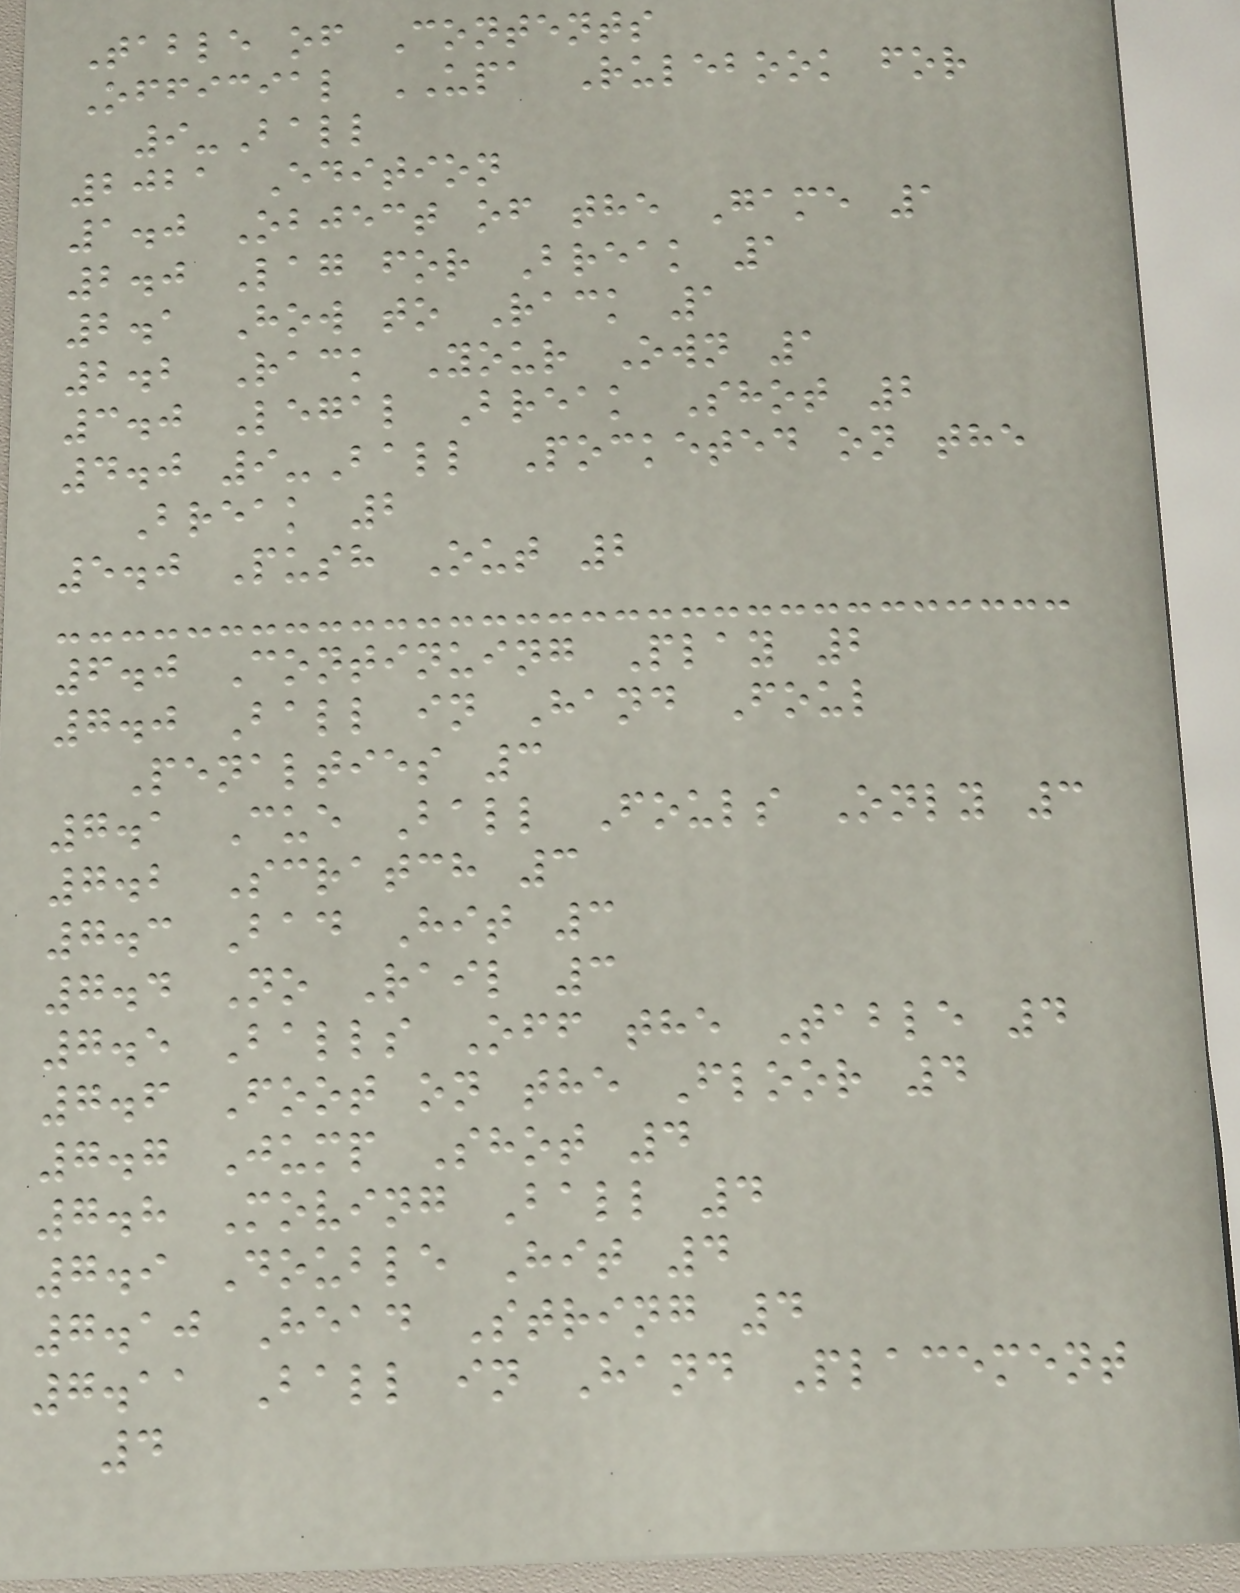Table of Contents
Official UPA Rulebook for
9-Ball
2021 Edition
1.0 Object of the Game 1
2.0 Lag for Break 1
2.1 How to Rack 1
2.2 Rack Your Own 1
3.0 Legal Break Shot 2
4.0 9-Ball Pocketed on the
Break 2
5.0 Push Out 2
6.0 Continuing Play 2
7.0 Ball in Hand Foul
Penalties 3
7.1 Cue Ball Fouls Only 3
7.2 Scratch 3
7.3 Bad Hit 3
7.4 No Rail 3
7.5 Balls Off the Table 4
7.6 Foot on the Floor 4
7.7 Jump Shot 4
7.8 Moving Ball 4
7.9 Double Hit 4
7.10 Head String 4
7.11 Ball in Hand Placement
4
